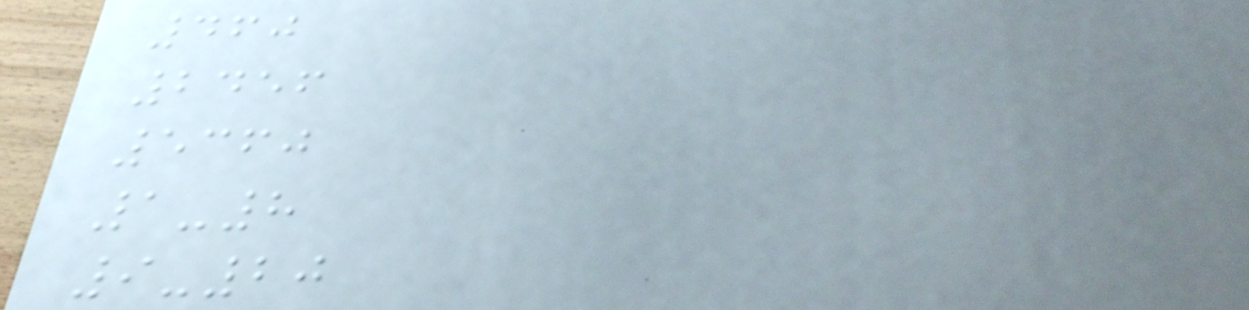460
2456
5360
1-8
9-20
